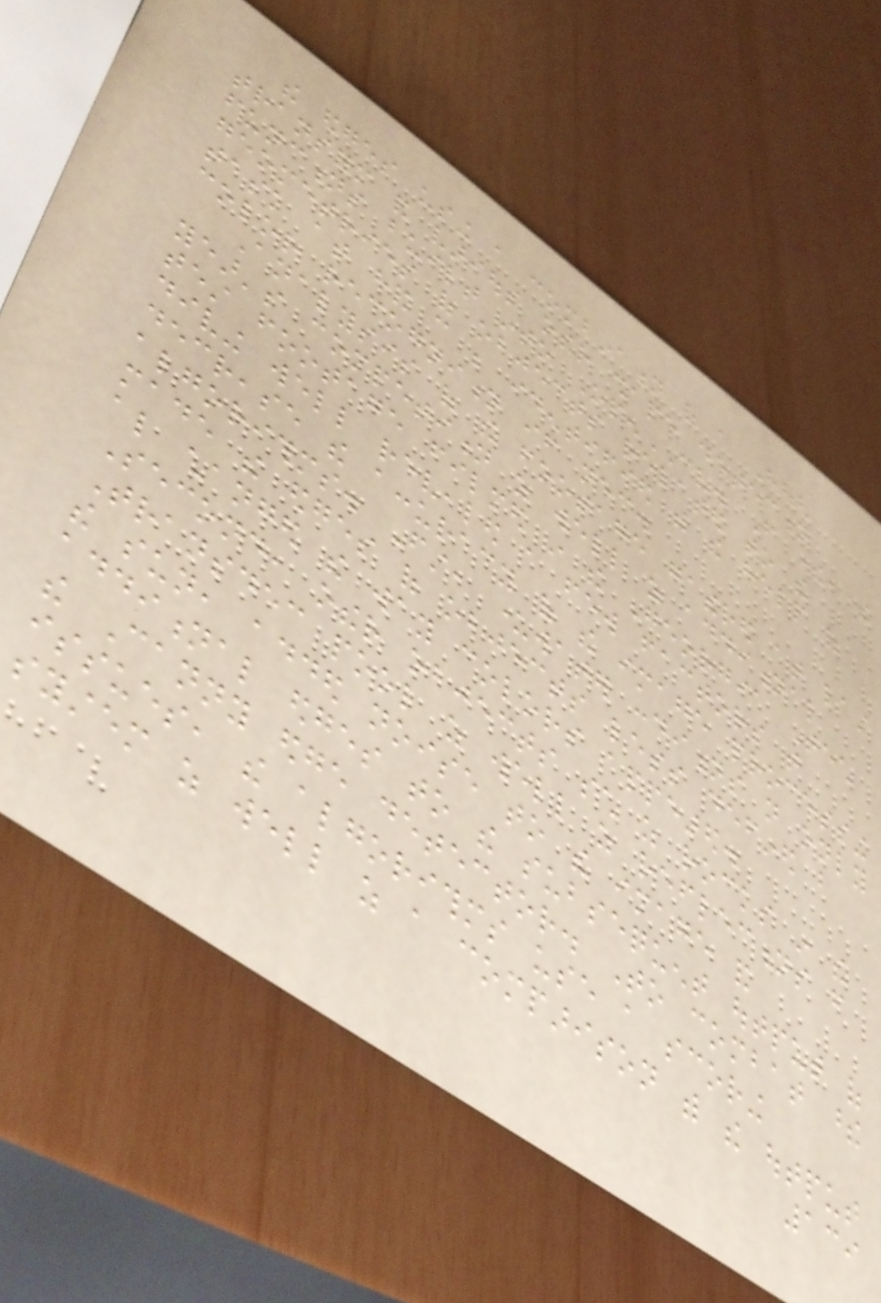the edges using a combination of a Hough
transform and various other shape detection
functions built into OpenCV. From there, the
geometries of objects related to the
task at hand can be identified with the help of
color recognition if necessary.
Analysis of the footage gathered at last
year's competition as well as additional
test footage filmed in the Georgia Tech
diving well revealed a few factors that
decrease the accuracy of the image processing
algorithms. First, underwater conditions not only
made the edges of objects less defined but
also changed the way colors appeared.
Second, other objects such as rocks in the
Transdec pool as well as reflections from
the sun, added noise to the image and
additional edges to the subsequent output of
the Canny edge detector. To combat these
issues, the algorithms use a scoring
system as well as a comparison with the output
139
